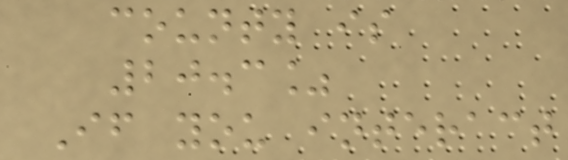county is
20.3%
If you interact
